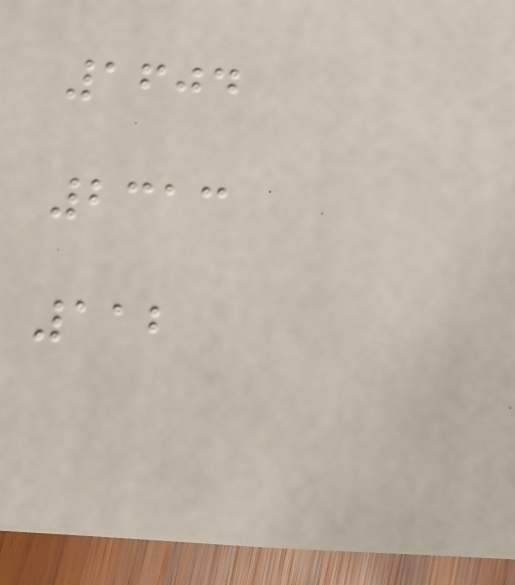1604
2313
112
